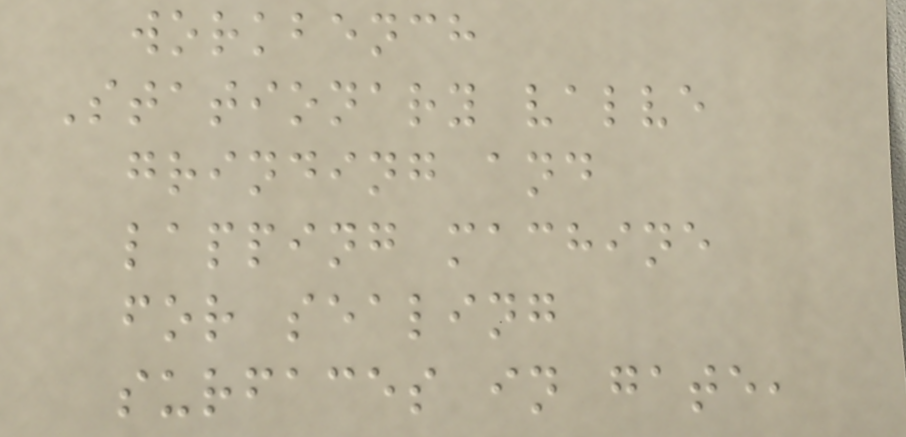workbench
Stationary valve
grinding and
lapping machine
for sealing
surfaces in gate,
